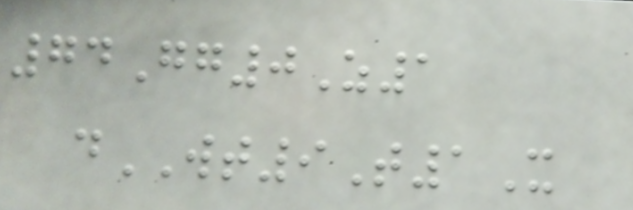74Gg0Z1
dWT9T1X
